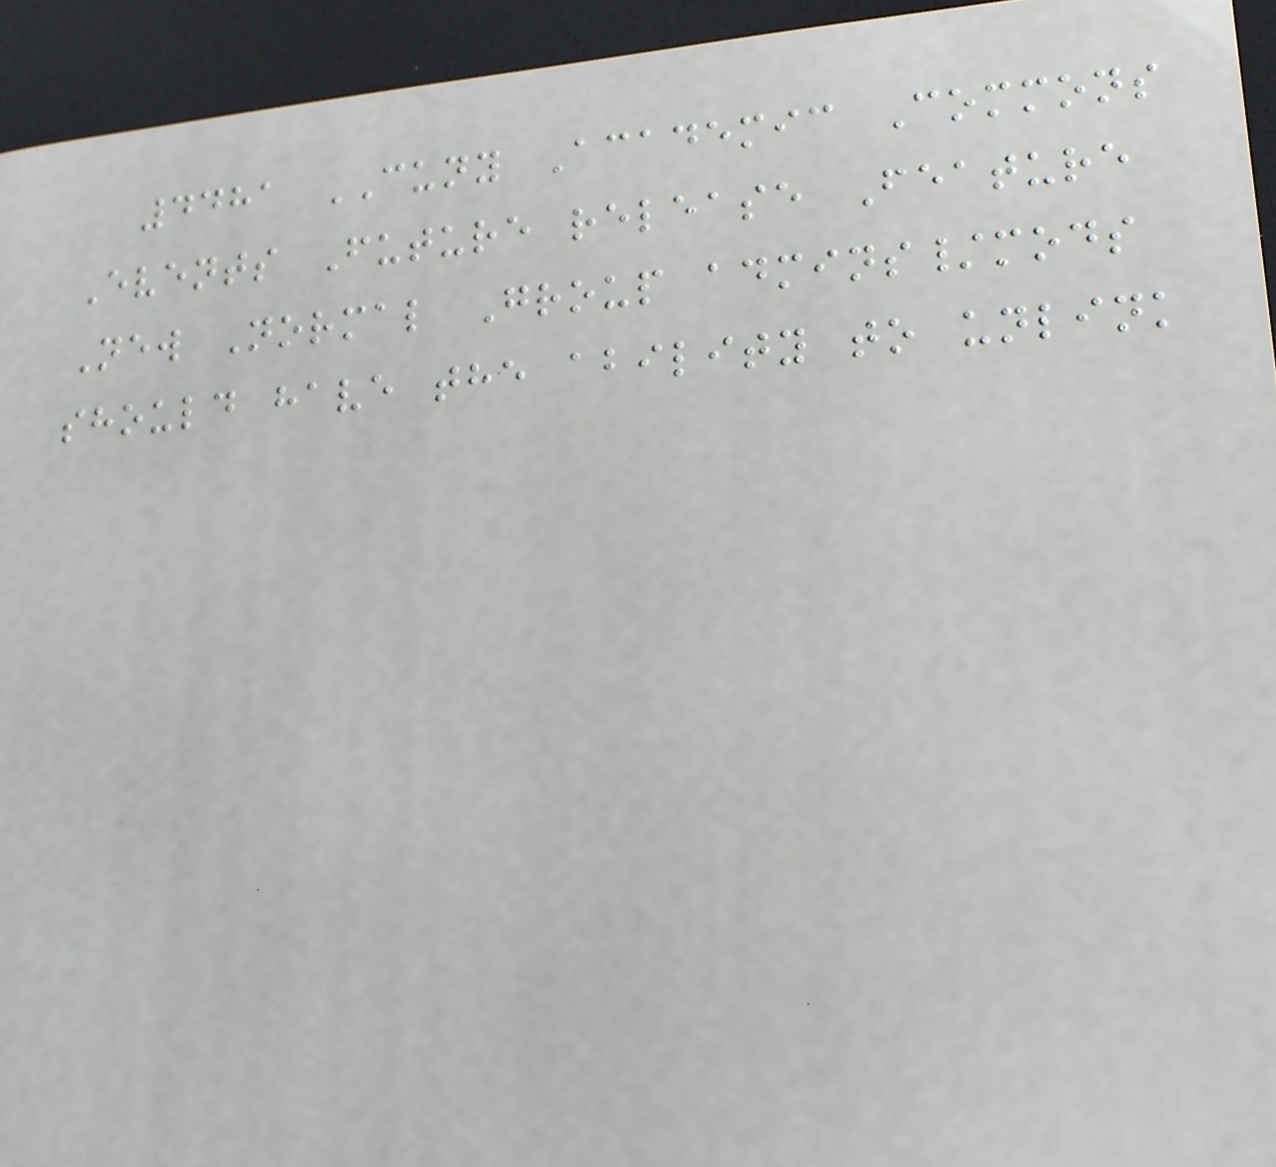4481 CUNY Academic Commons
Events Future release Feature
New Normal Group admins/mods
should have the ability to unlink
